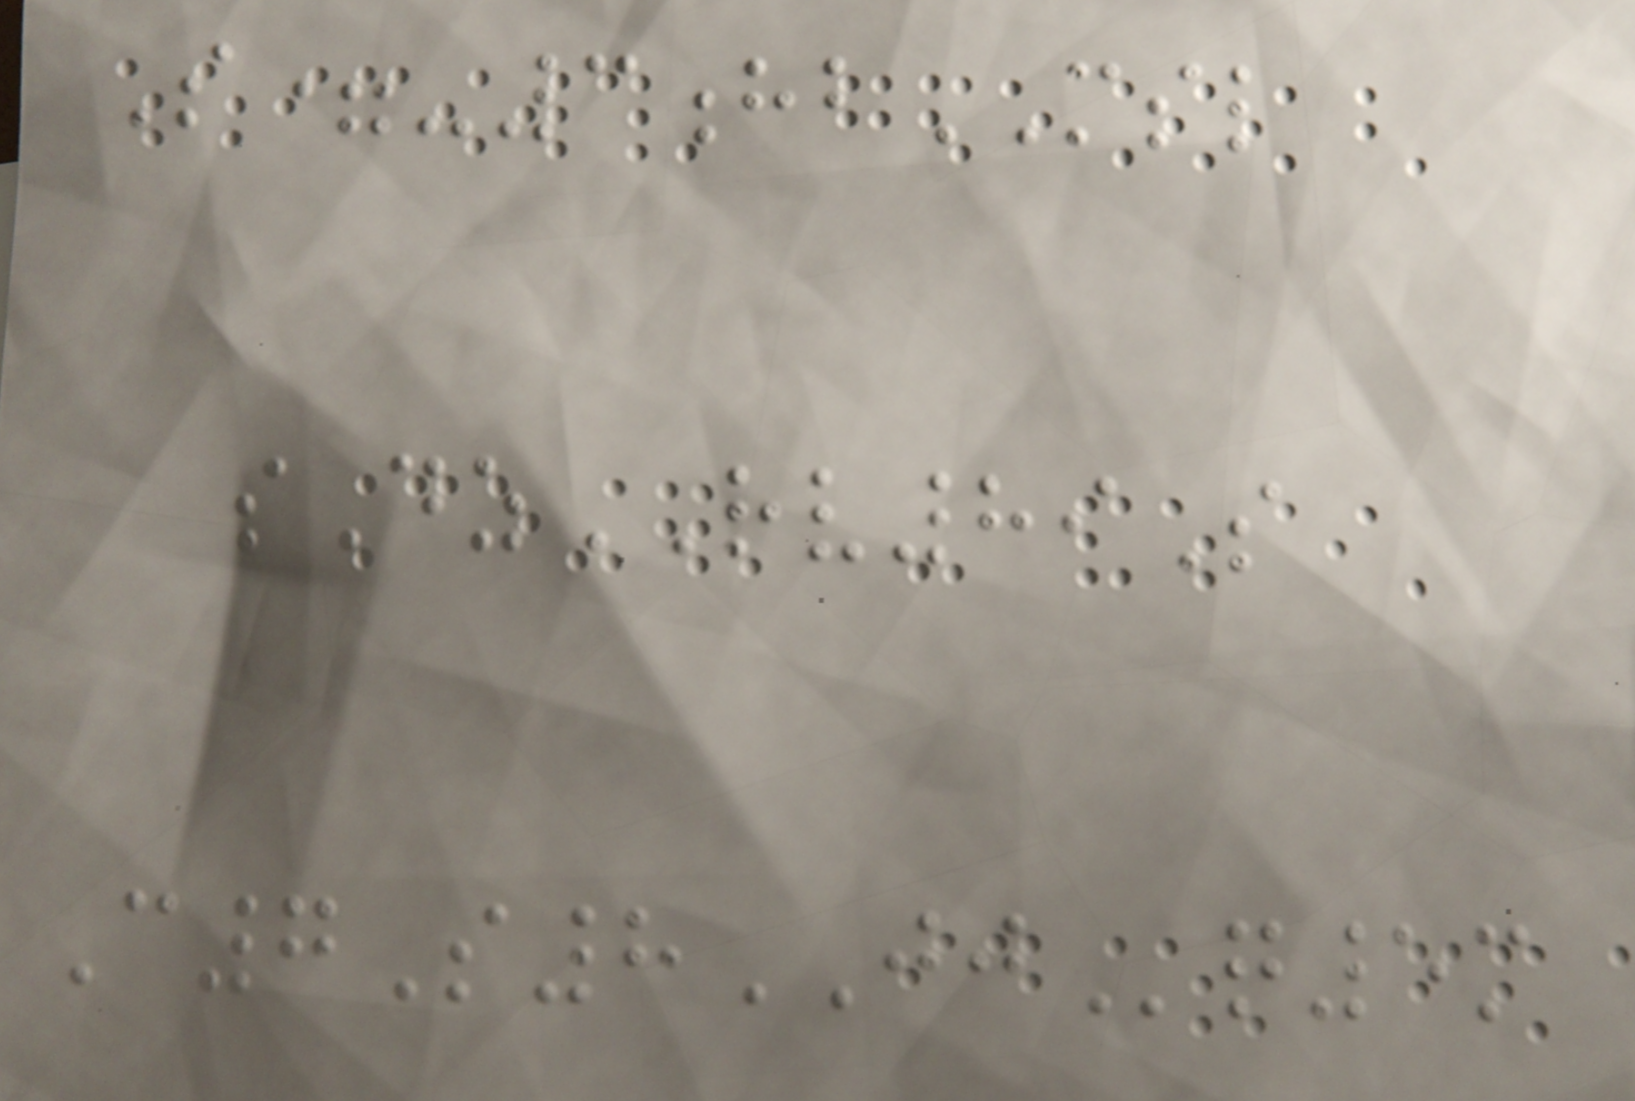S=-3hbMSL
sDzRV89S
C7S8JJq5m
